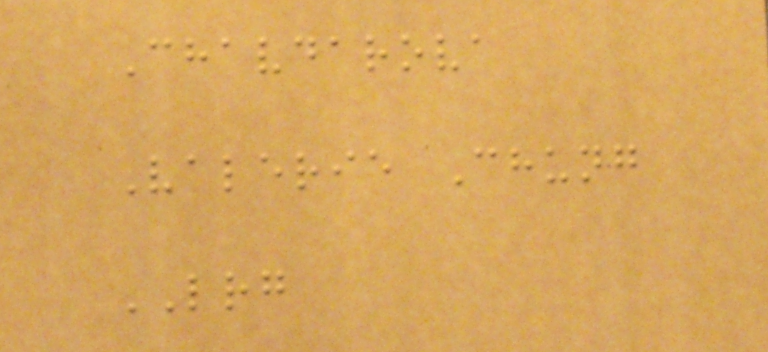Chavdarova
Valerie Chung
LRG
